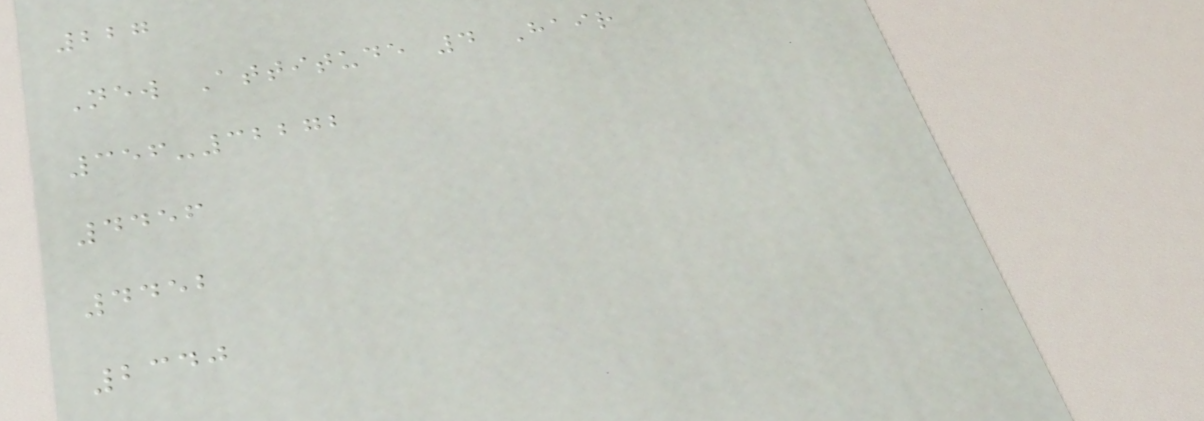227
New Attitude 4 Hair
356-32272
4456
4452
2340
